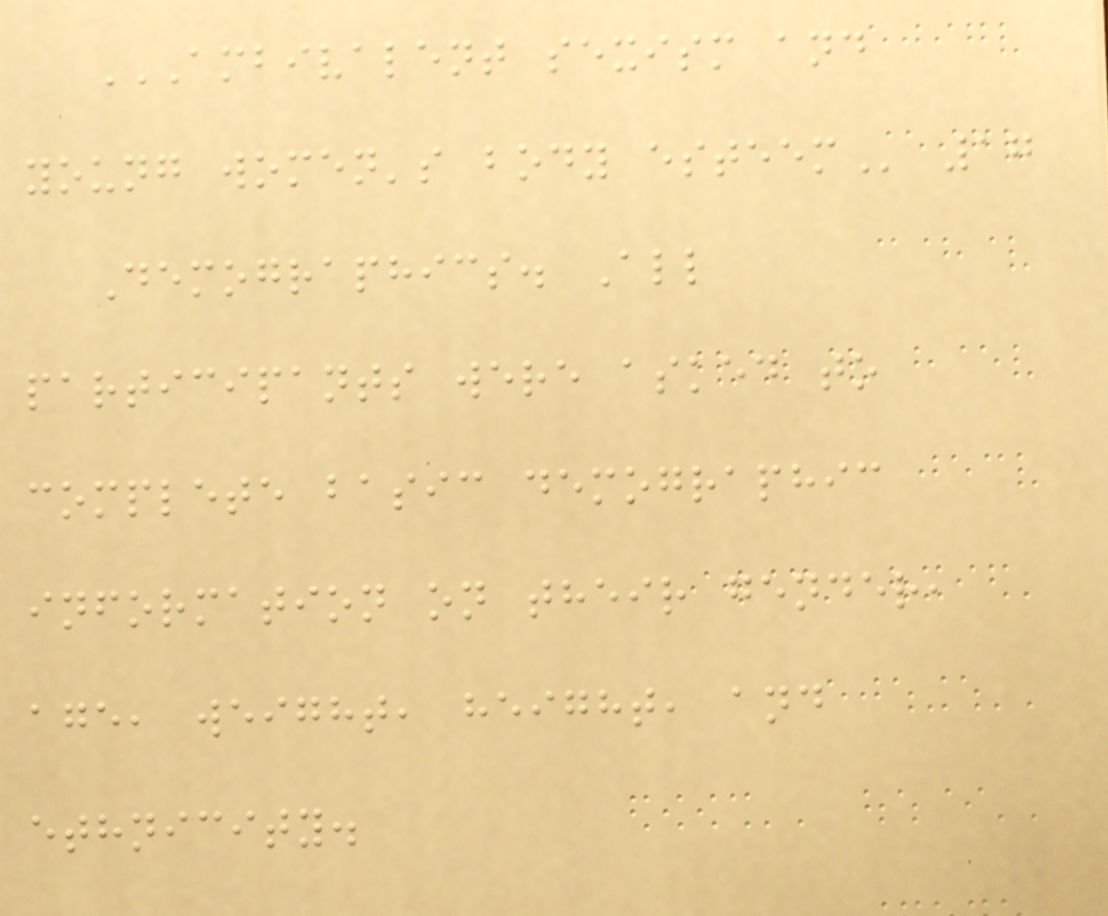AMBIVALENT SEXISM AND
YOUNG WOMEN'S BODY ESTEEM 17
Demographics. All
participants were asked to
complete basic demographic
information on their gender,
age, weight, height, and
ethnicity.
